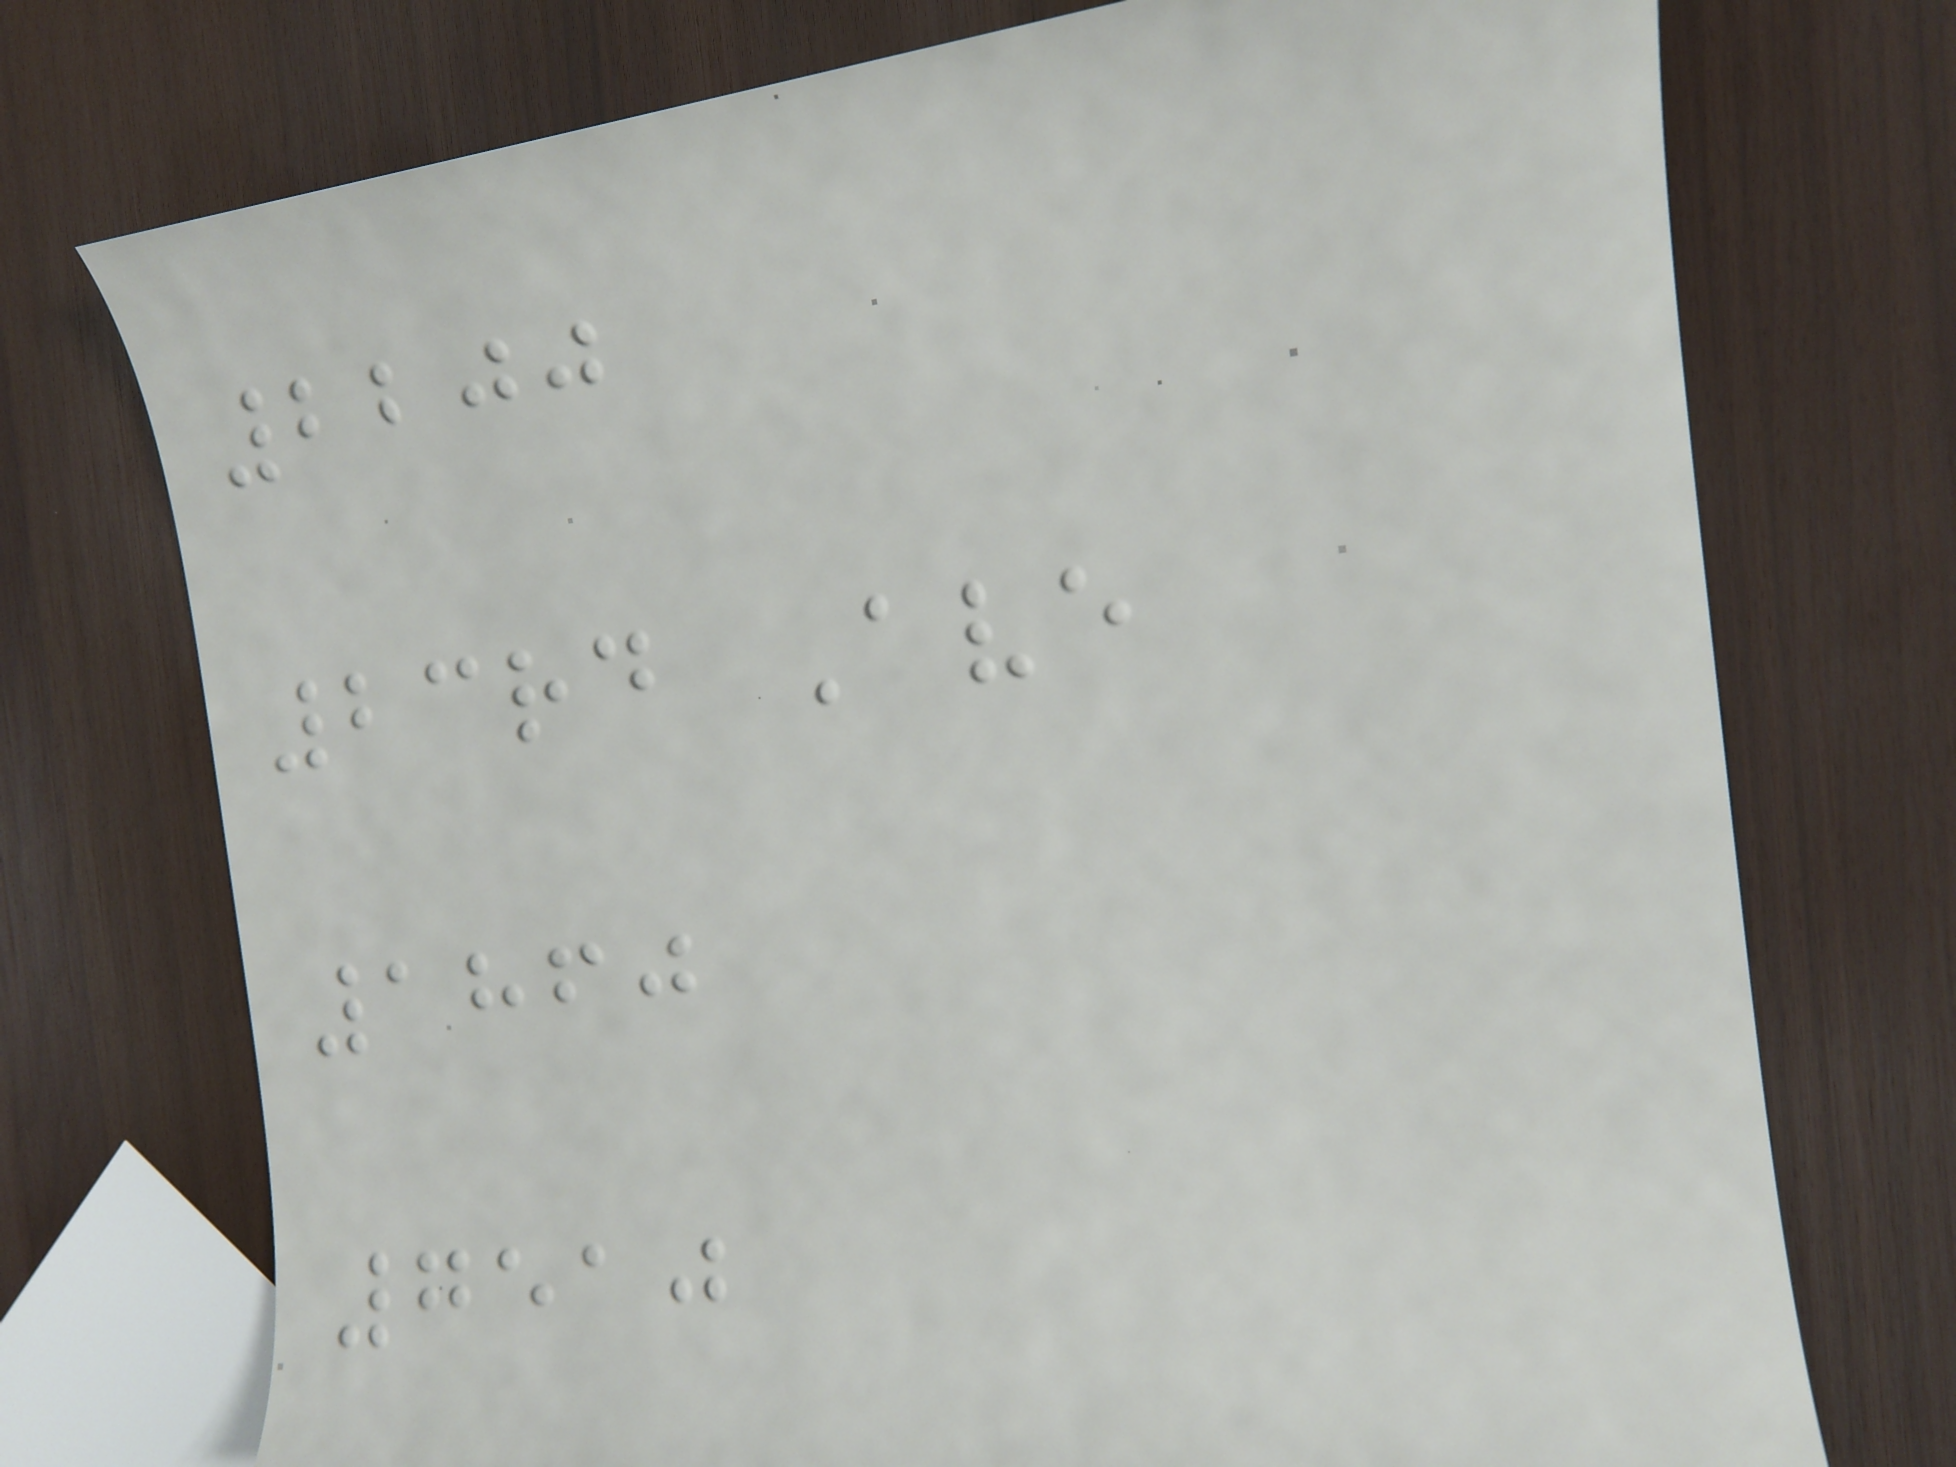2200
23rd Ave
1860
7510
